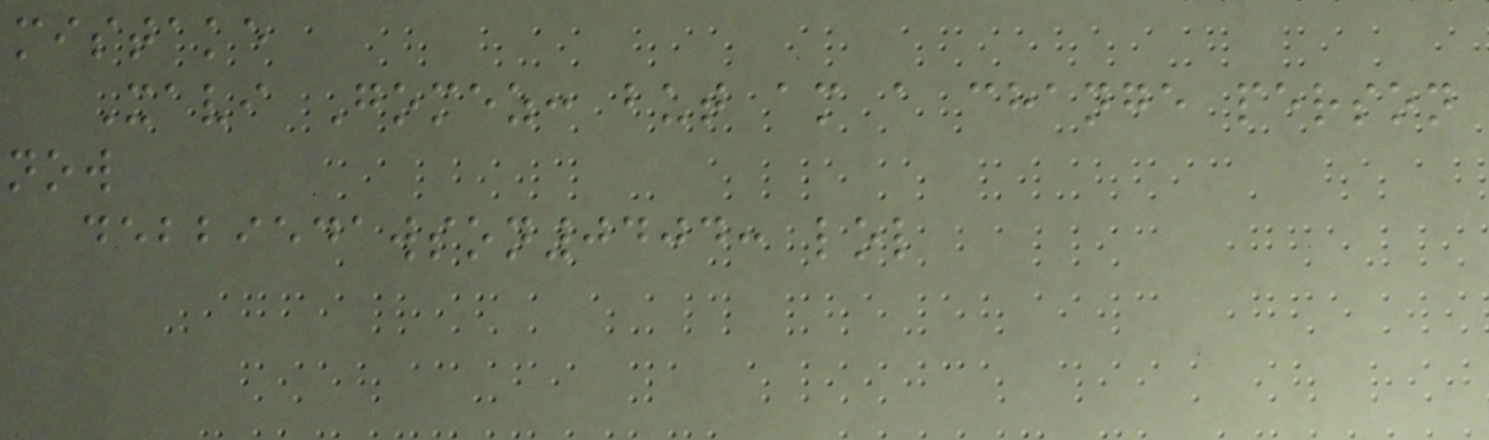mistake
Xavi Gomez: but am a change person
now
debbiedawson0404: lol
